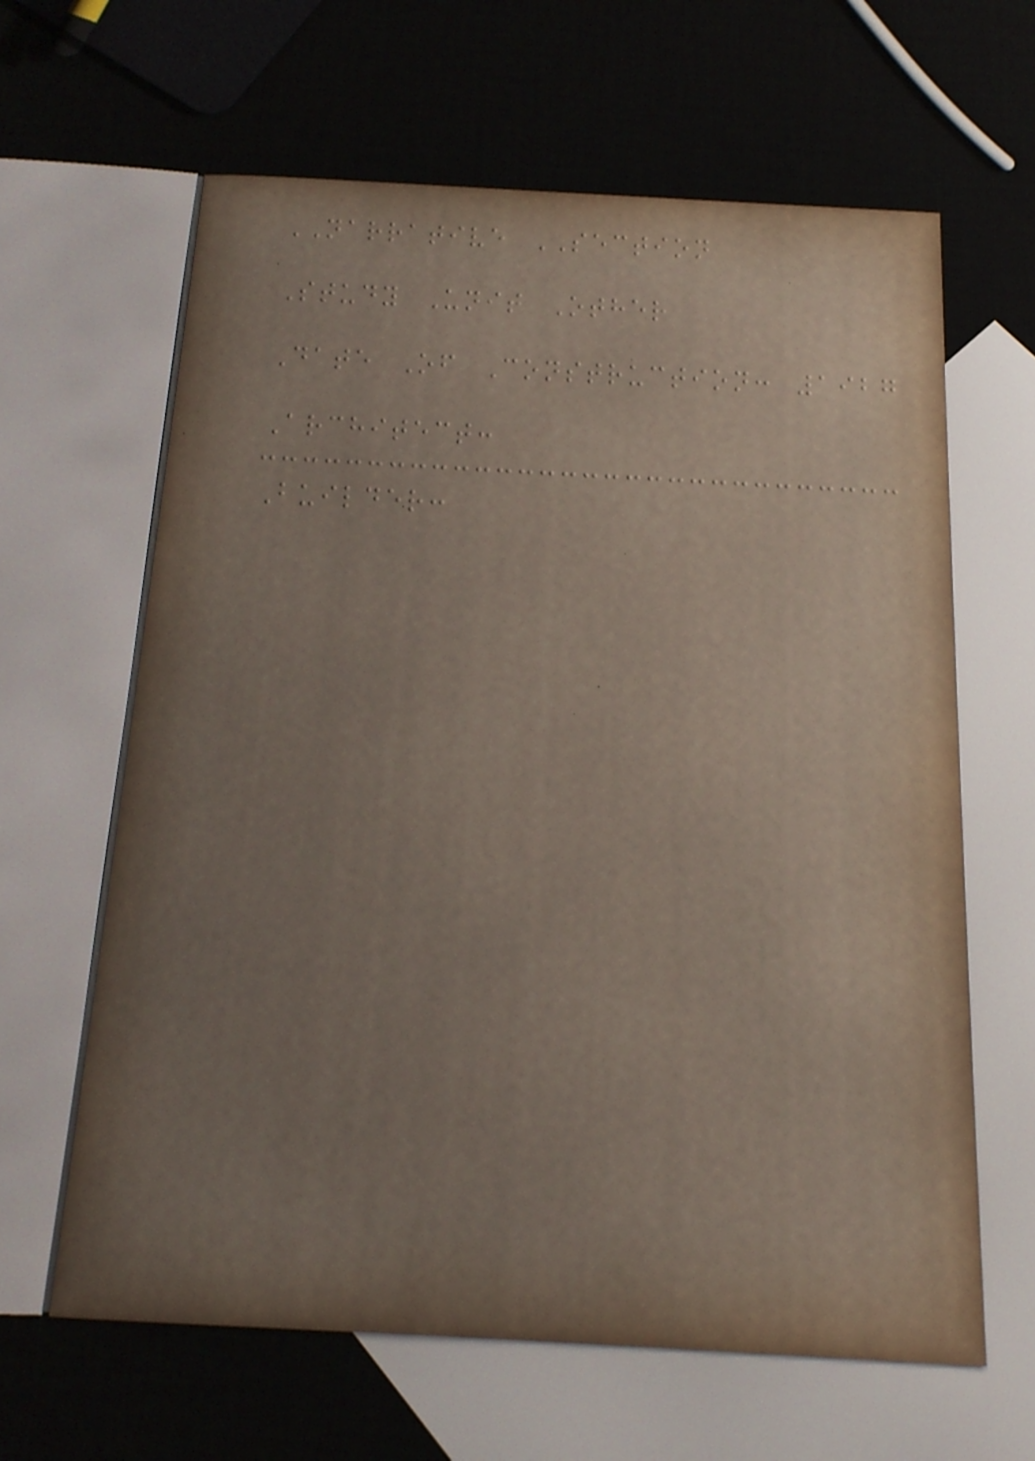NARRATIVE SECTION
Study Unit Other
Date Of Construction: 1927
Architect:
Builder:
